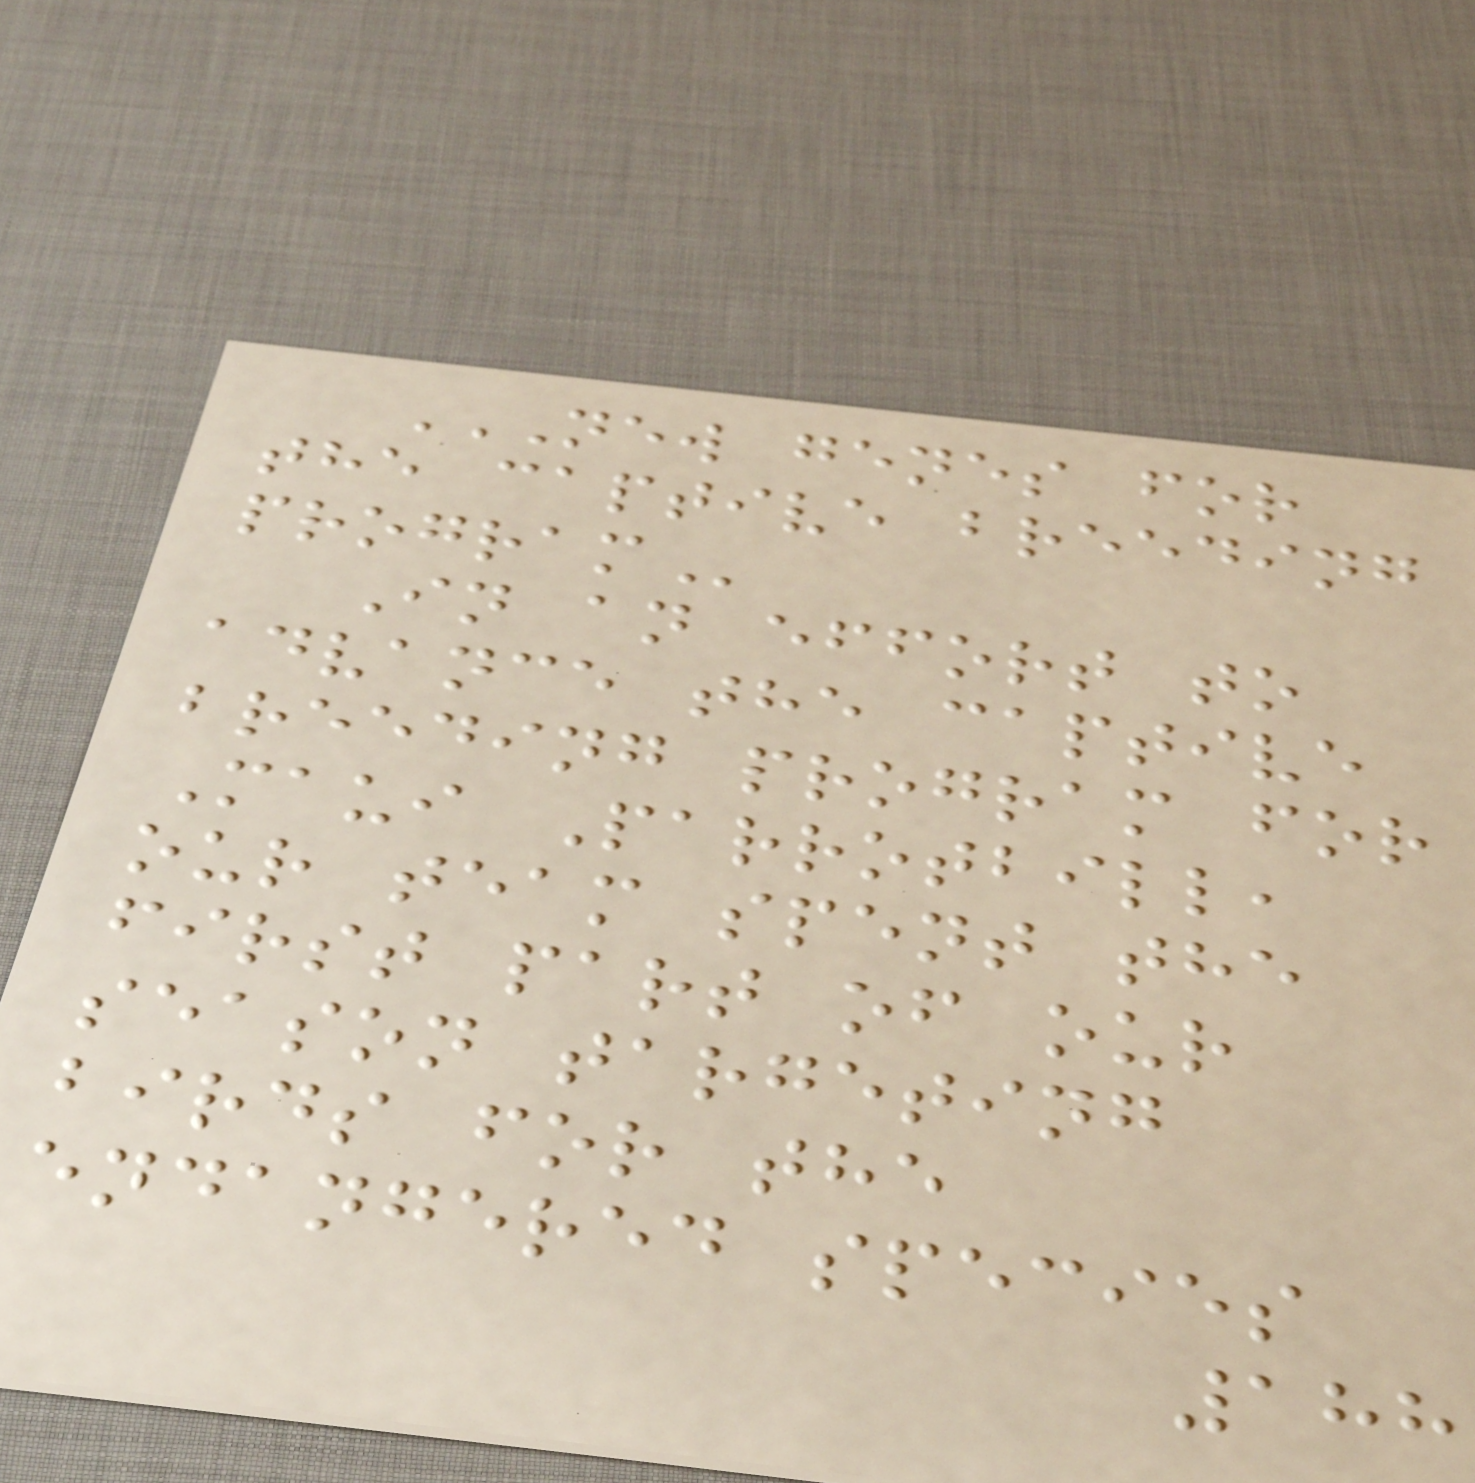NEW GENES FOR
THE CAPTIVE BREEDING
PROGRAM
In an effort to
advance the captive
breeding program for
Maui Parrotbill,
our team spent the
first part of our
season targeting
birds for the
endangered species
188
